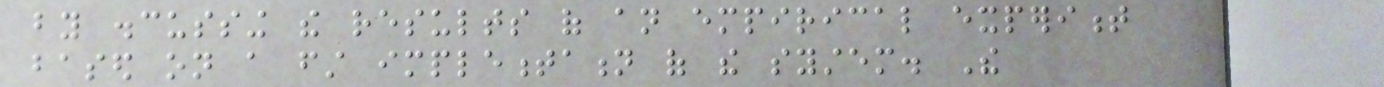by discussing the results of an empirical experiment
based on a first implementation of the system. The
